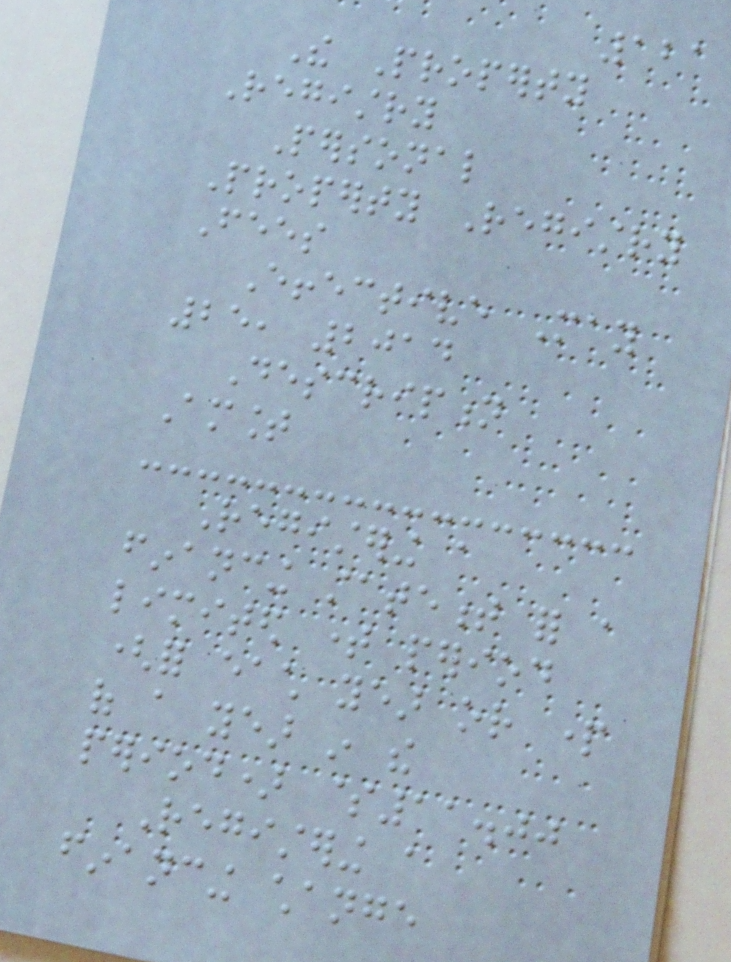121
The Property
Registry
Personal
Property Registry
Fees
Effective May
25, 2014
Description
Amount
Registering a
financing statement for a
limited time period
(for each year or part
of a year in the
period) $11.00
Registering a
financing change
